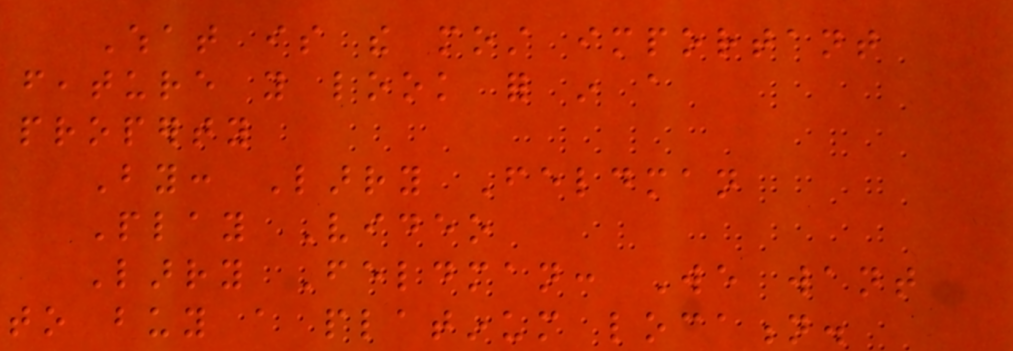What is the most important
feature you look for in a
property
By: Larry Feldman
Play Video
Larry Feldman: We want
to buy a platinum location.
